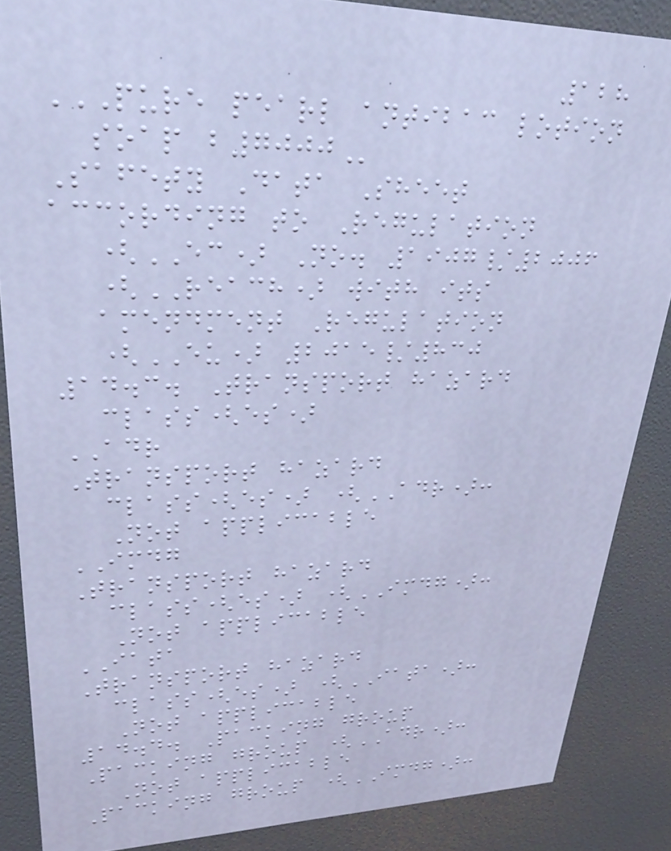128
PURE PEARL ANTIBAC LOTION
SOAP B7000
Safety Data Sheet
according to Regulation
(EC) No. 1907/2006
(REACH) with its
amendment Regulation
(EU) 2015/830
14.3. Transport hazard
class(es)
ADR
Transport hazard
class(es) (ADR):
Not applicable
IMDG
Transport hazard
class(es) (IMDG):
Not applicable
IATA
Transport hazard
class(es) (IATA):
Not applicable
14.4. Packing group
Packing group (ADR):
Not applicable
Packing group (IMDG):
